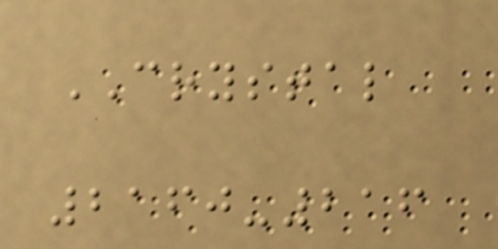CRYSTAL
2160-216
